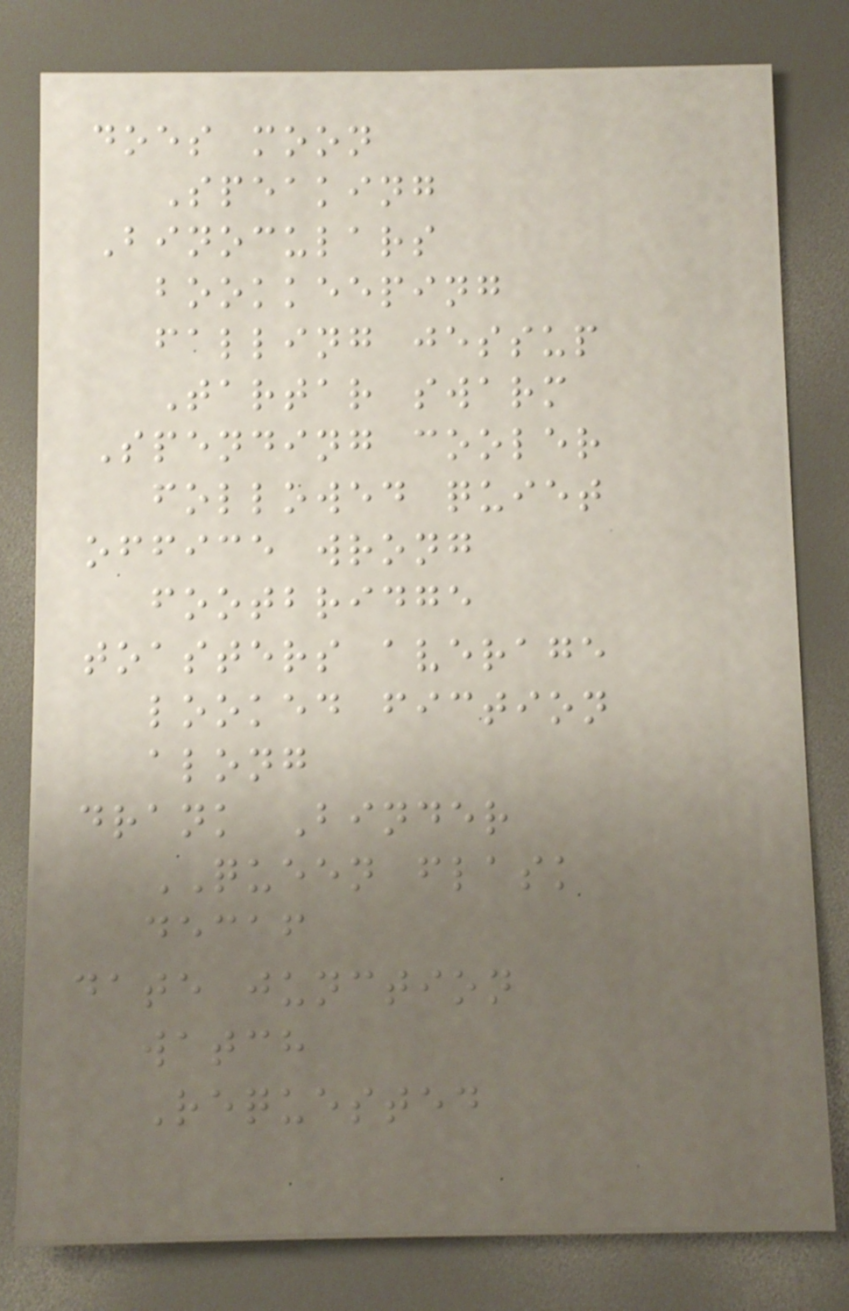does moon
Speaking
Binoculars
bookkeeping
falling jessup
Tartar swarm
Spending cooler
followed quiet
office wrong
footbridge
toasters average
looked fiction
along
drank Binder
QUEEN flask
decaf
date junction
watch
Requested
